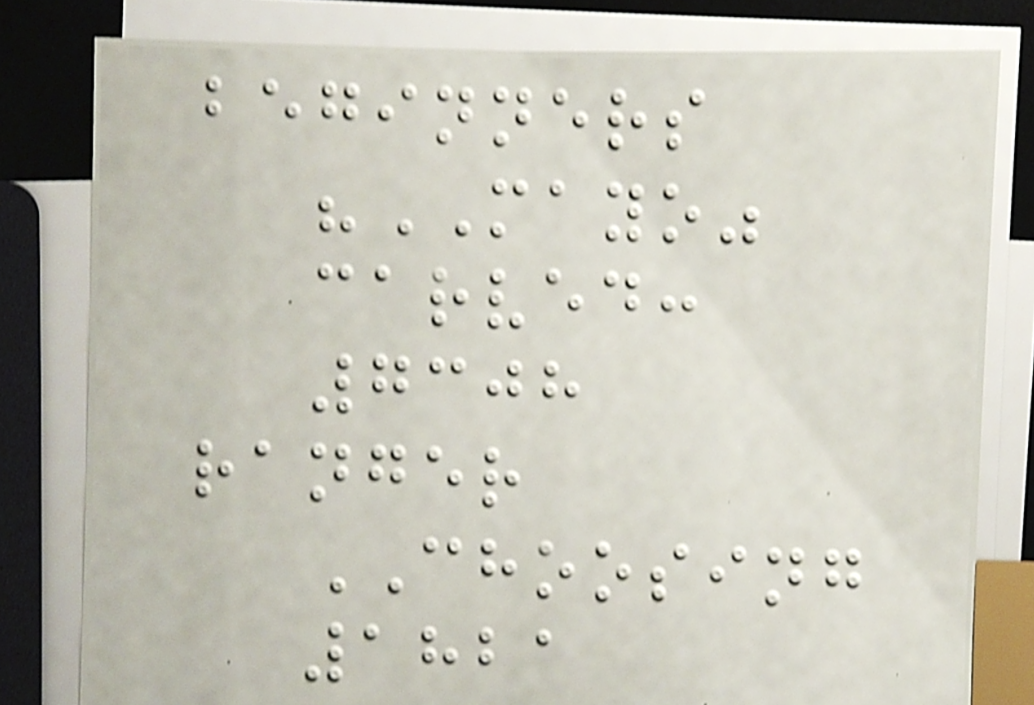beginners
"MAYO"
carved:
7308
ranger
CHOOSING
1821
